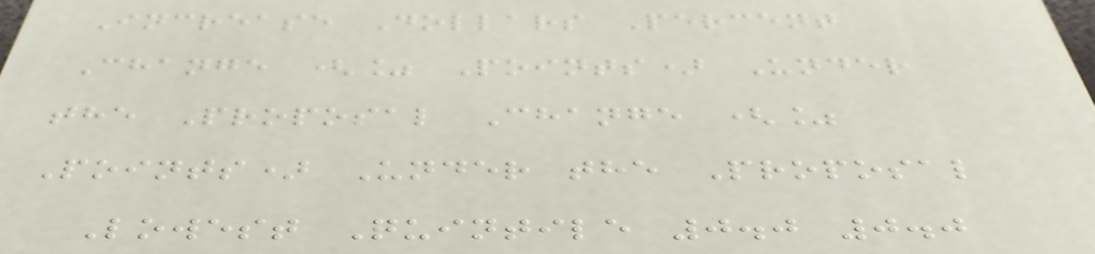Increase Dollars Percent
Change (% Points) Under
the Proposal Change (%
Points) Under the Proposal
Lowest Quintile 0.0 0.0
